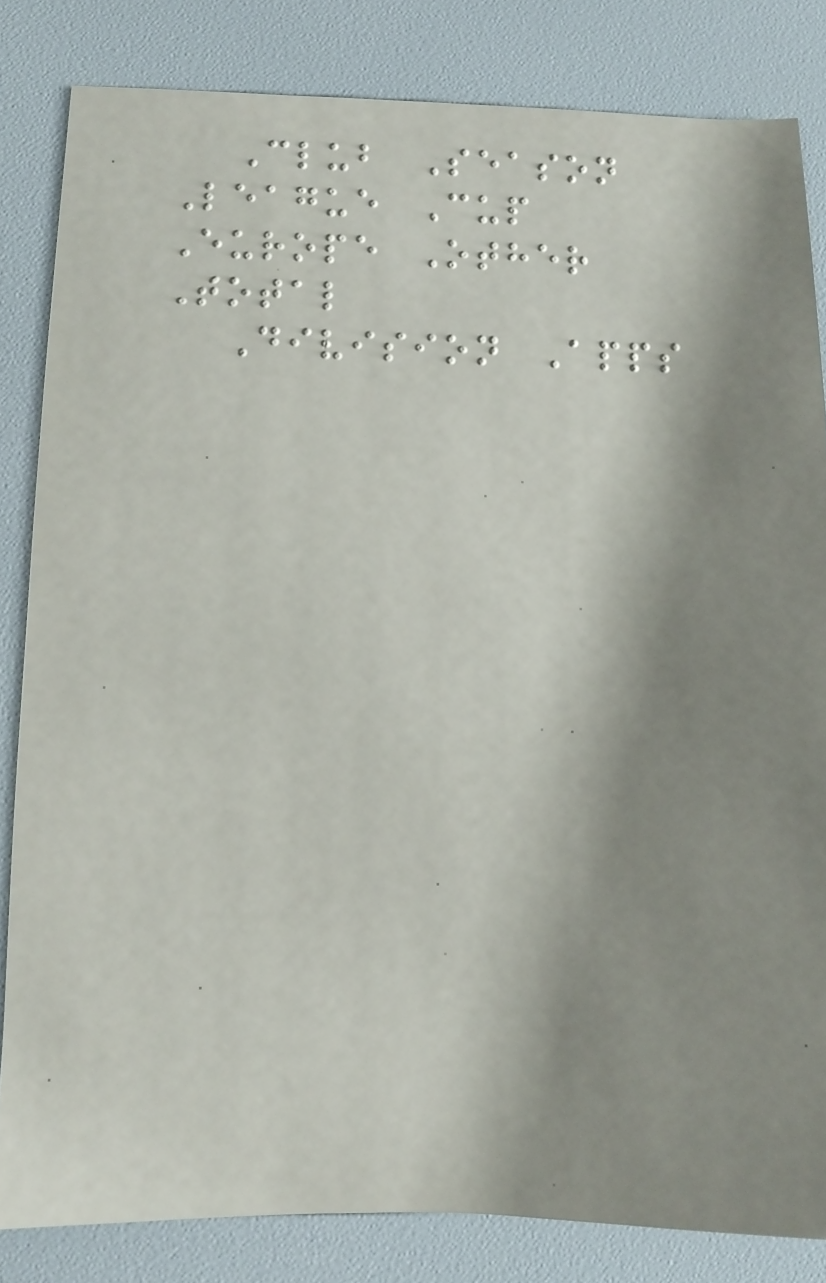Club Season
League Cup
Europe Other
Total
Division Apps
